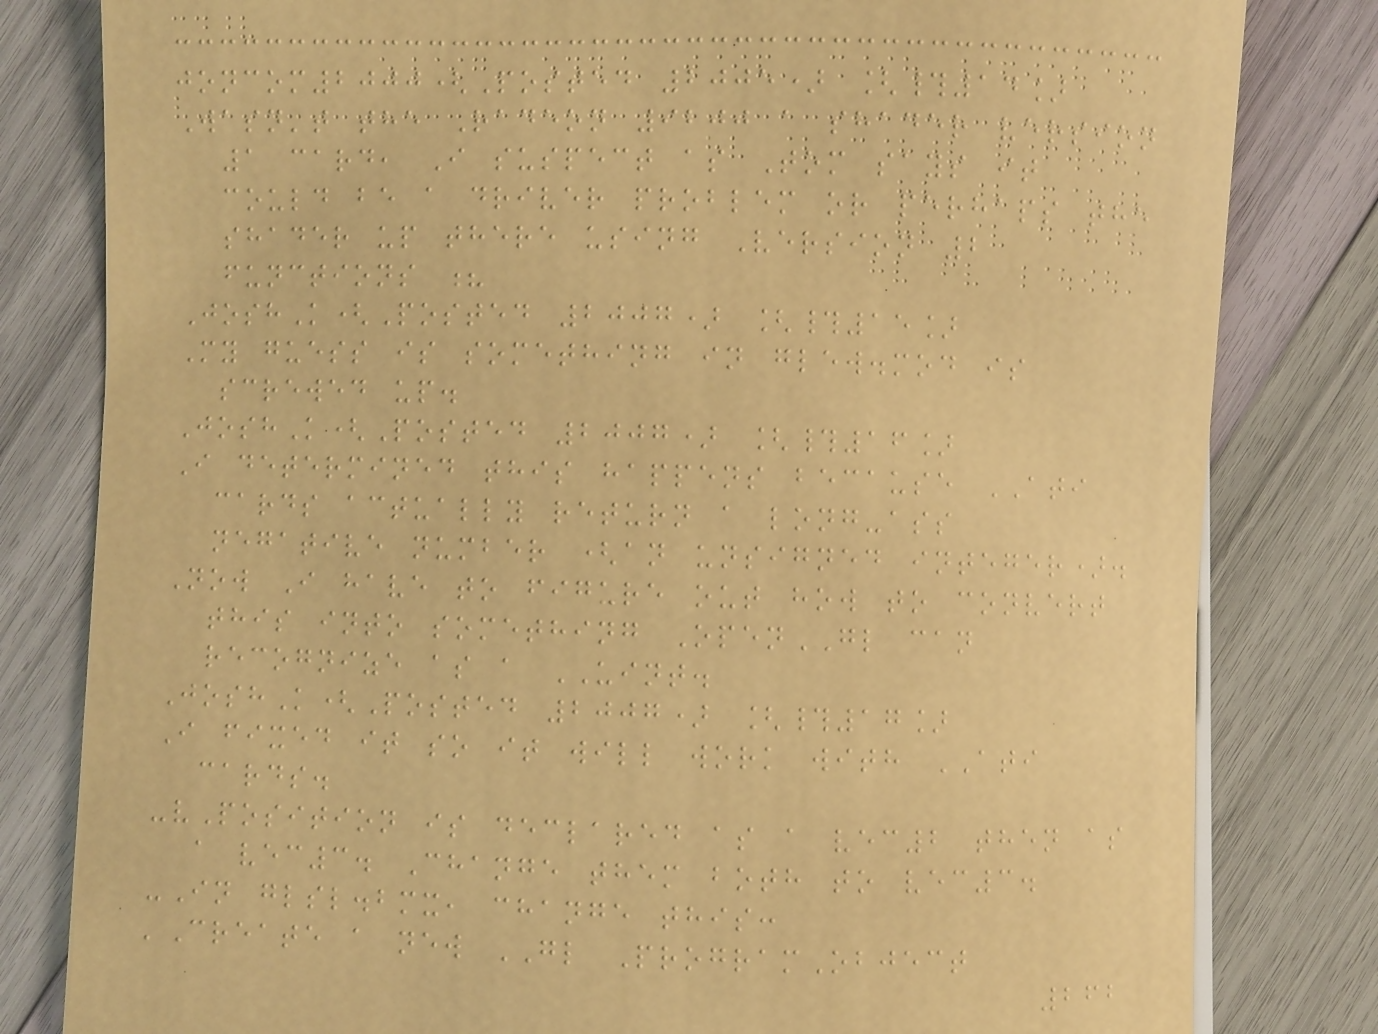joncom2000(Posted 2005) [#14]
Wasn't the Radeon 9200 a shader version
1 card, I suspect as Tom says it
could be a driver problem or perhaps the
shader up there using Version 2
functions ?
JoshK(Posted 2007) [#15]
My guess is something in glew.mod is
screwed up.
JoshK(Posted 2007) [#16]
I determined this happens because ATI
cards actually return a long-ass
negative number (an unsigned integer).
Now I have to figure out how to convert
this into something OpenGL can
recognize as a UINT.
JoshK(Posted 2007) [#17]
I fixed it so it will work with ATI
cards.
-vPosition is declared as a vec2 then as
a vec3. Change them both to vec3.
-In glsl.bmx, change this:
'Create a new GL ProgramObject
262
